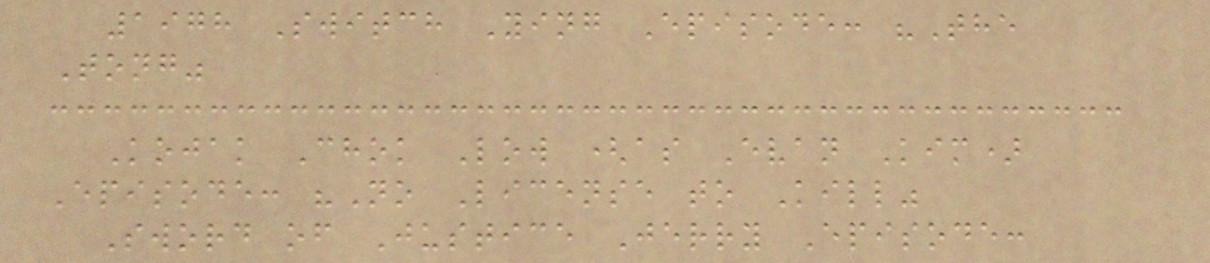1978 Switch Ying Episode: "The
Tong"
Kojak Chok Low (as Evan Kim)
Episode: "No License to Kill"
Sword of Justice Jerry Episode:
